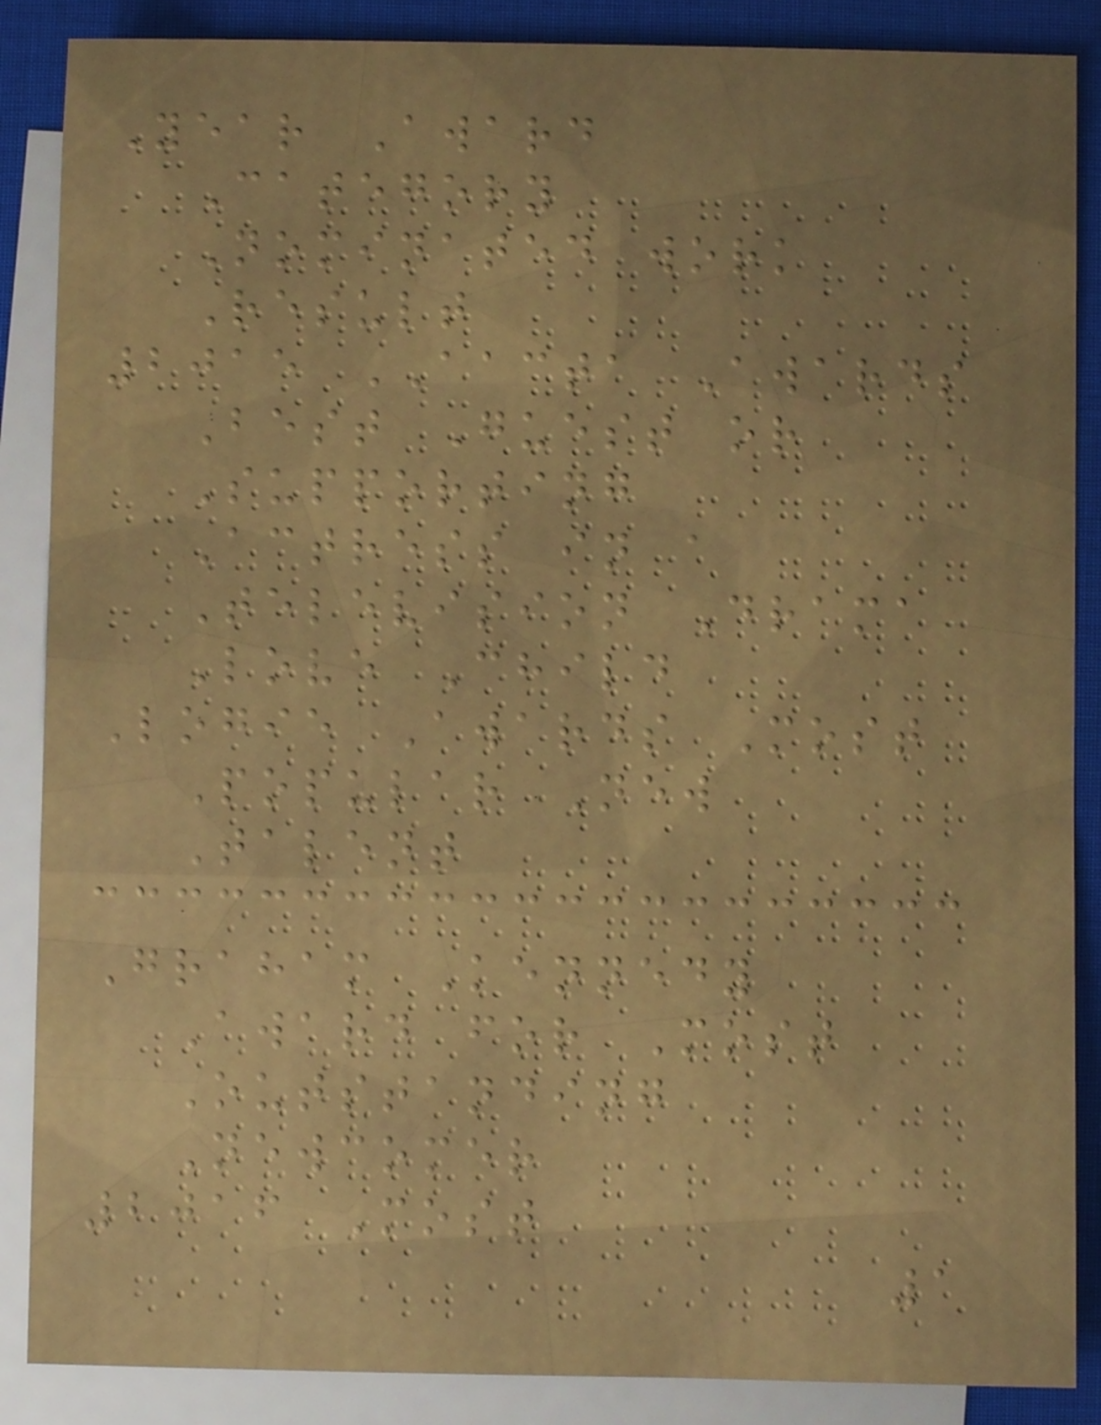Year Award
Category
Nominated work
Result
2015 AACTA Awards
Best Guest or
Supporting
Actress in a
Television Drama
Love Child
Logie Awards Most
Popular New
Talent
Graham Kennedy
Award for Most
Outstanding
Newcomer
2016 Most
1
